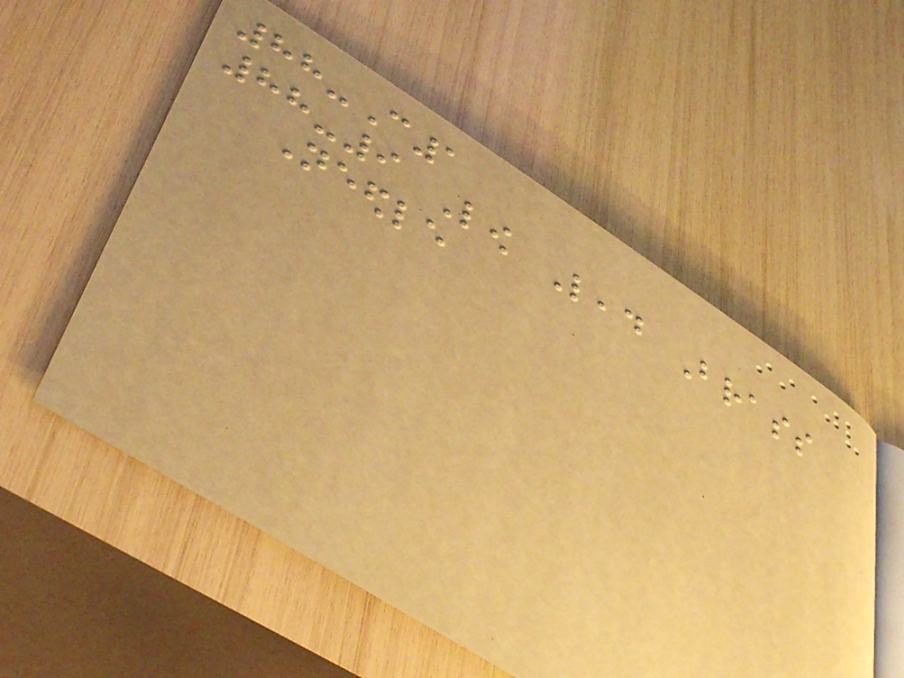88-C1
88-9 Low Lead Brass
Needle
